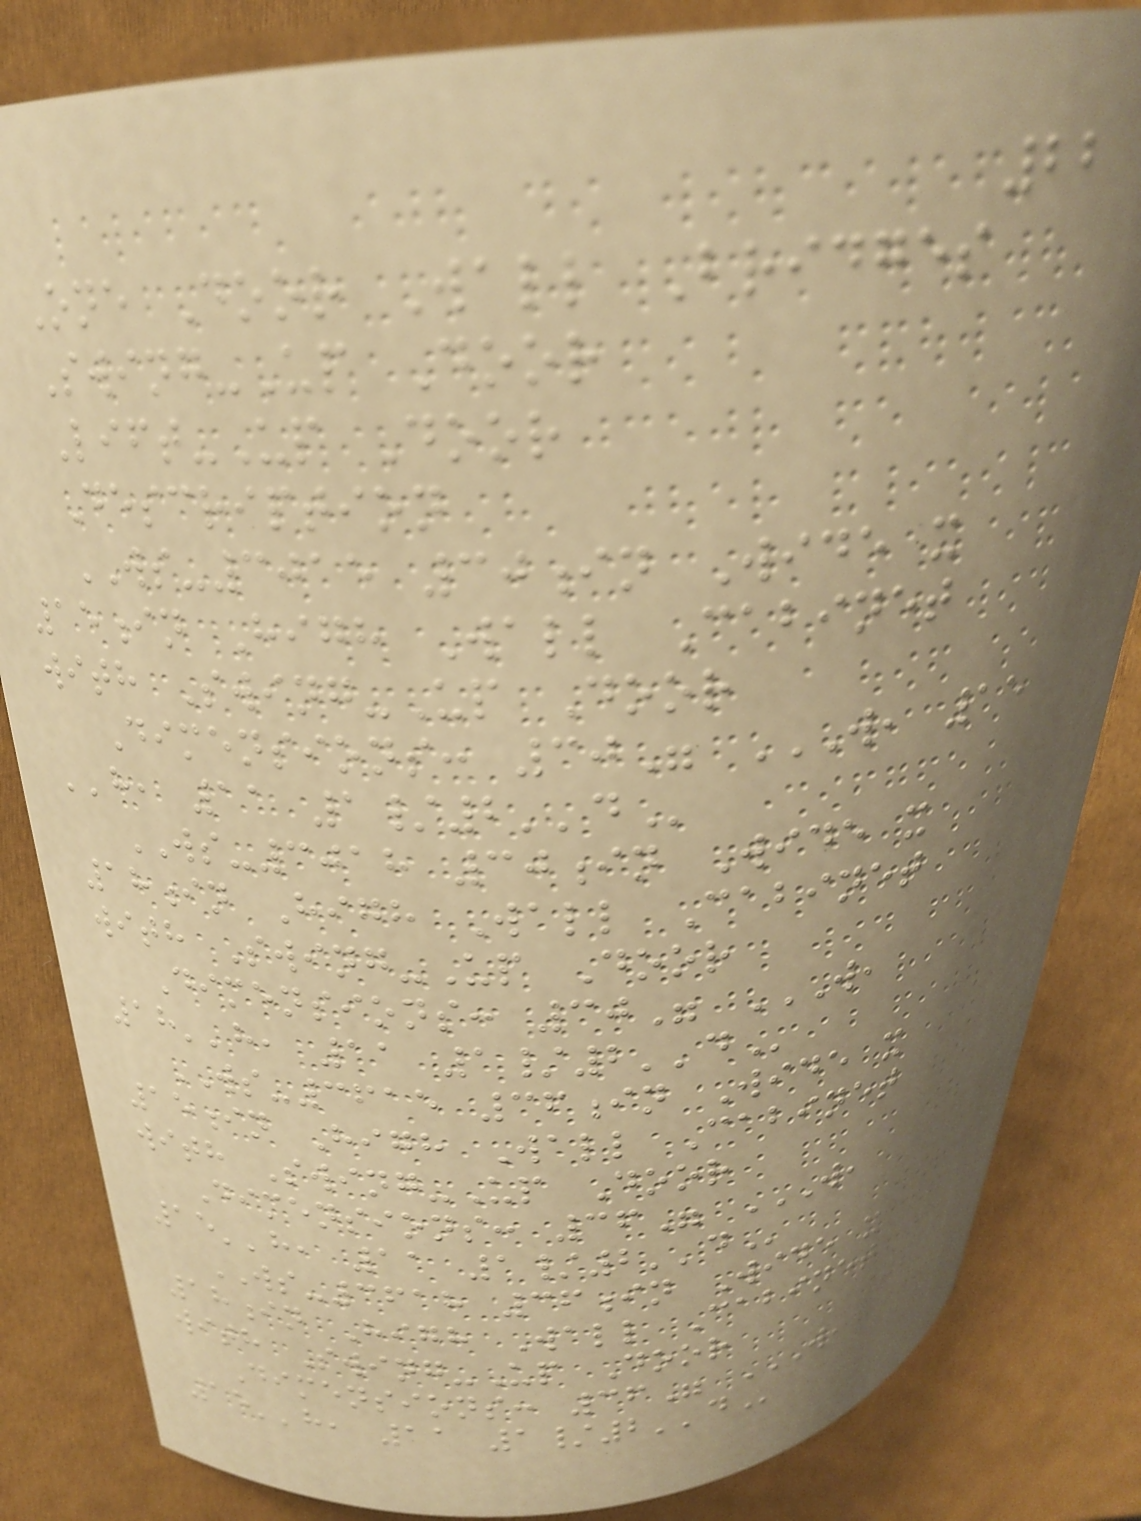22
One Door Wall Bridges
Swing-Up Door
Lift-Up Door
Description
WS-3015 30in Wide x
15in High Wall Cabinet
with Swing-Up Door
Dimensions: 30" W, 15
''H, 11 1/2''D
WS-3018 30in Wide x
18in High Wall Cabinet
with Swing-Up Door
Dimensions: 30" W,
18''H, 11 1/2''D
WS-3615 36in Wide x
15in High Wall Cabinet
with Swing-Up Door
Dimensions: 36" W,
15''H, 11 1/2''D
WS-3618 36in Wide x
18in High Wall Cabinet
with Swing-Up Door
Dimensions: 36" W,
15''H, 11 1/2''D
